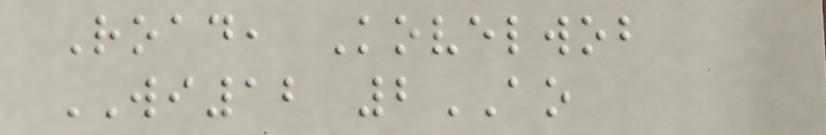Road, Kovelwob
WI12 2AO
